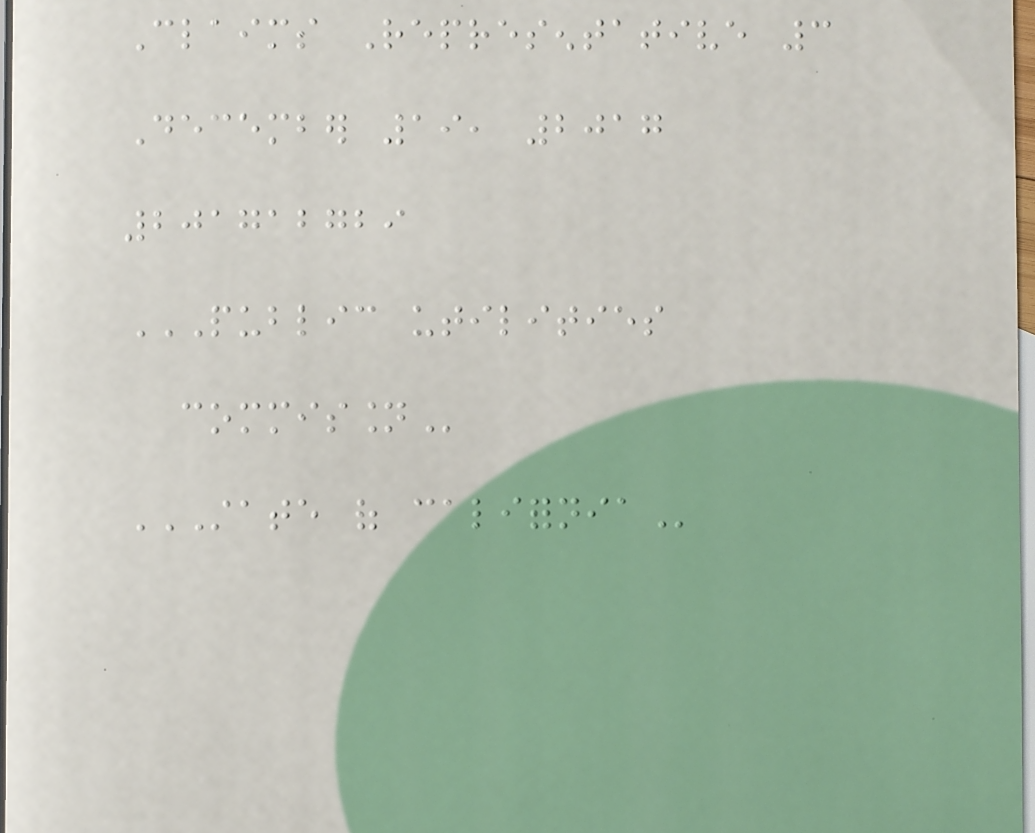Claims Representative 3
December 19, 2017
201712729
PUBLIC UTILITIES
COMMISSION
STATE OF CALIFORNIA
